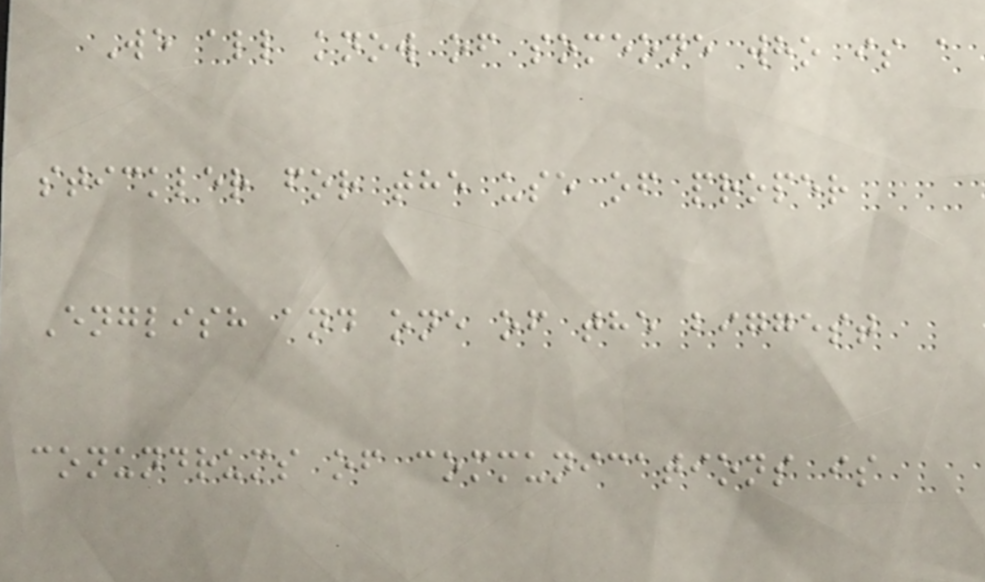We all know of someone who is a
stickler for the use of proper
English and one of the biggest
conundrums of communications is
